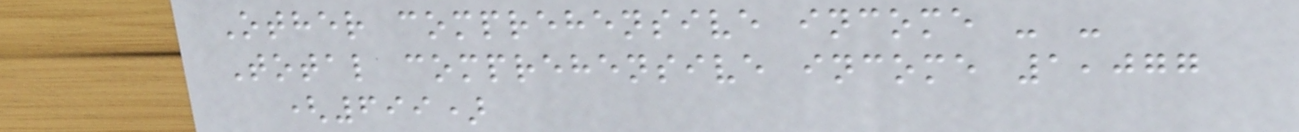Other comprehensive income - -
Total comprehensive income 1,077
(699)
